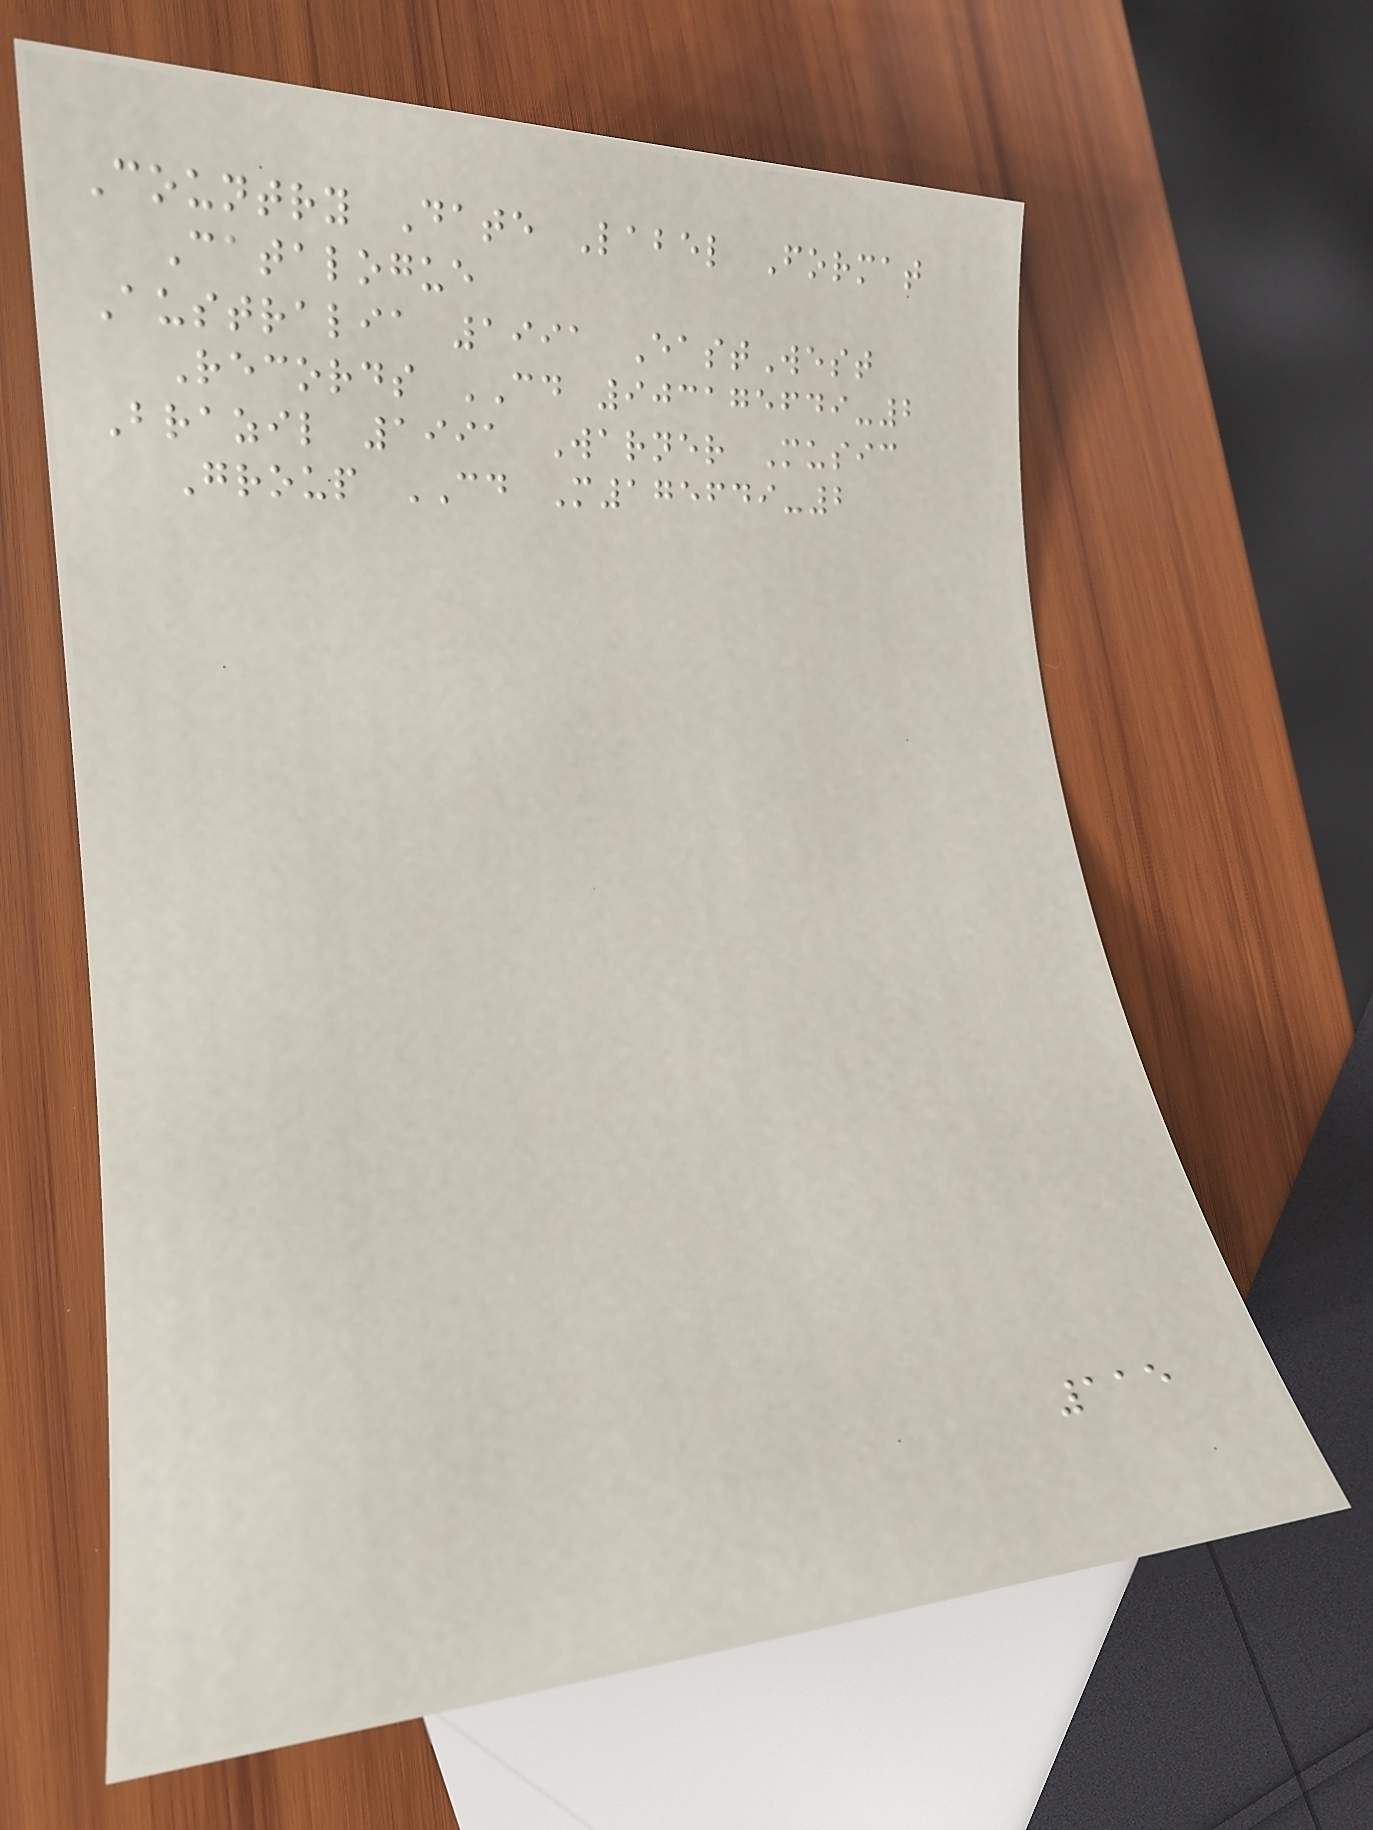Country Date Label Format
Catalogue
Australia 1991 EastWest
Records CD 903175649-2
Brazil 1991 Warner Music
Group CD M175649-2
115
